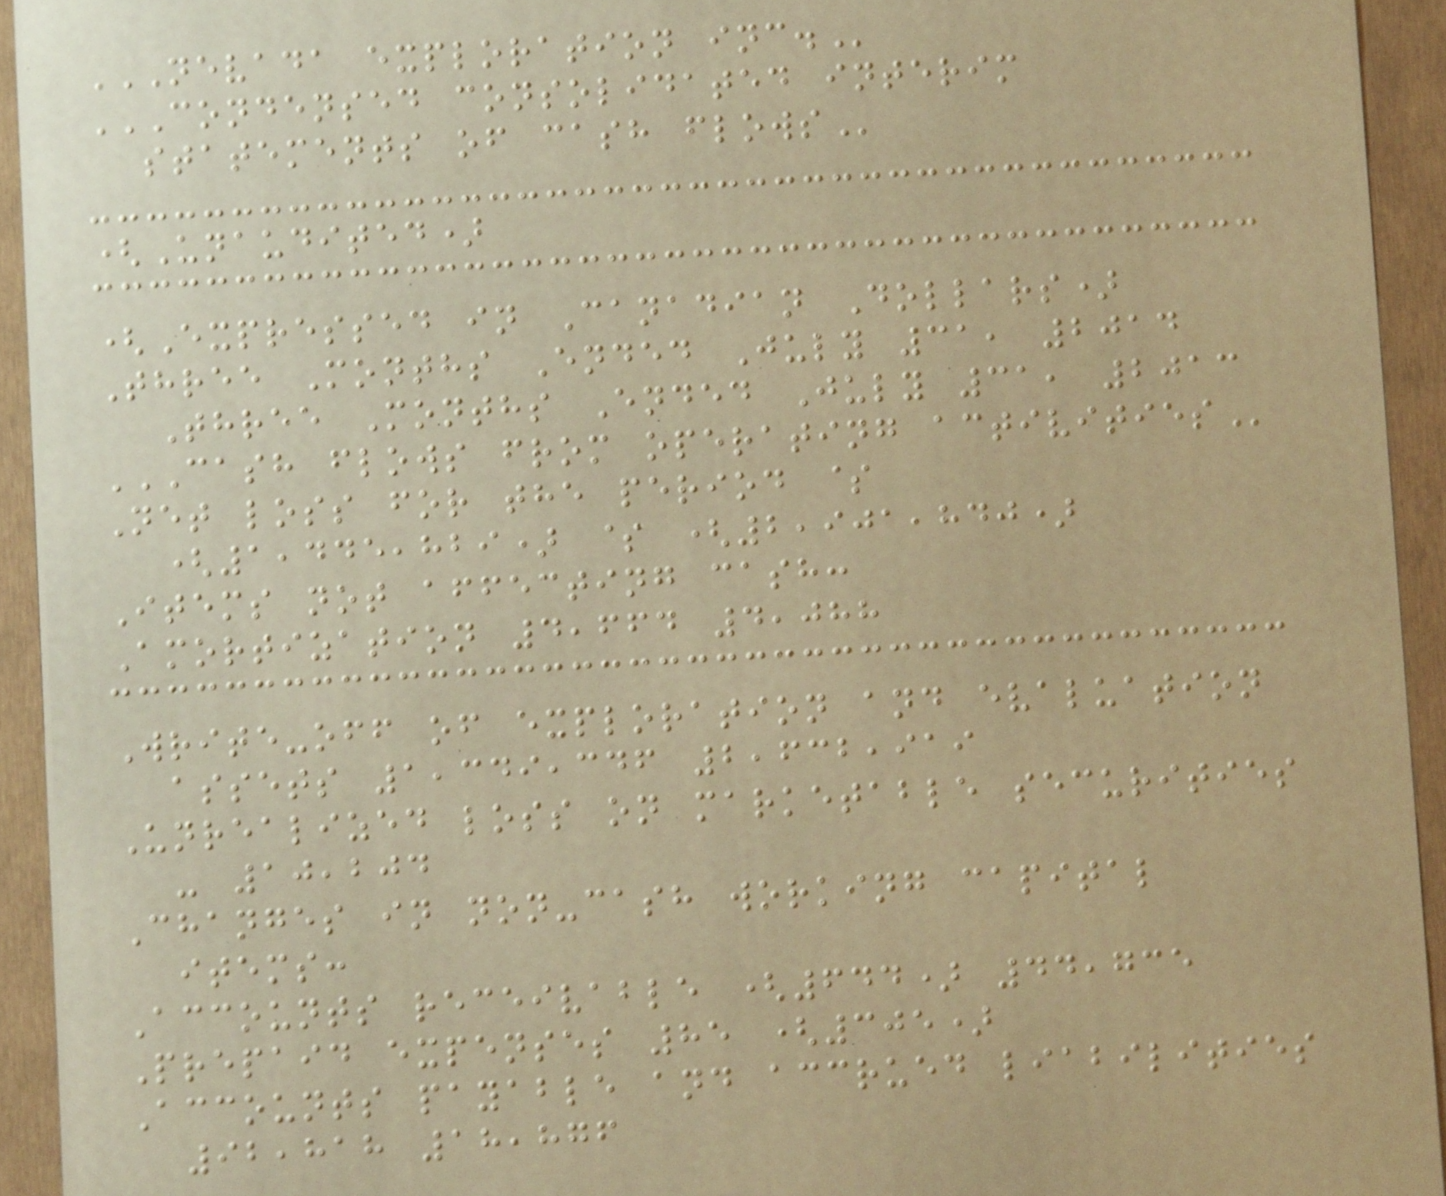NEVADA EXPLORATION INC.
CONDENSED CONSOLIDATED INTERIM
STATEMENTS OF CASH FLOWS
(Unaudited)
(Expressed in Canadian Dollars)
Three Months Ended July 31, 2014
Three Months Ended July 31, 2013
CASH FLOWS FROM OPERATING ACTIVITIES
Net loss for the period $
(1,445,829) $ (2,901,840)
Items not affecting cash:
Amortization 4,664 4,088
Write-off of exploration and evaluation
assets 1,349,346 2,632,919
Unrealized loss on marketable securities
- 10,204
Changes in non-cash working capital
items:
Accounts receivable (644) 44,735
Prepaid expenses 85 (305)
Accounts payable and accrued liabilities
92,818 18,876
